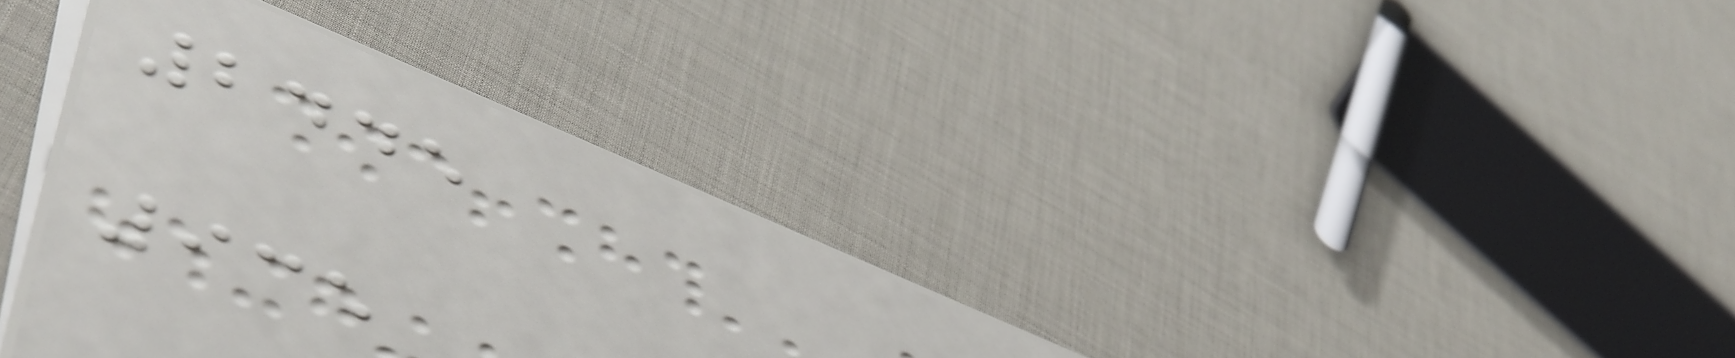2445
935
